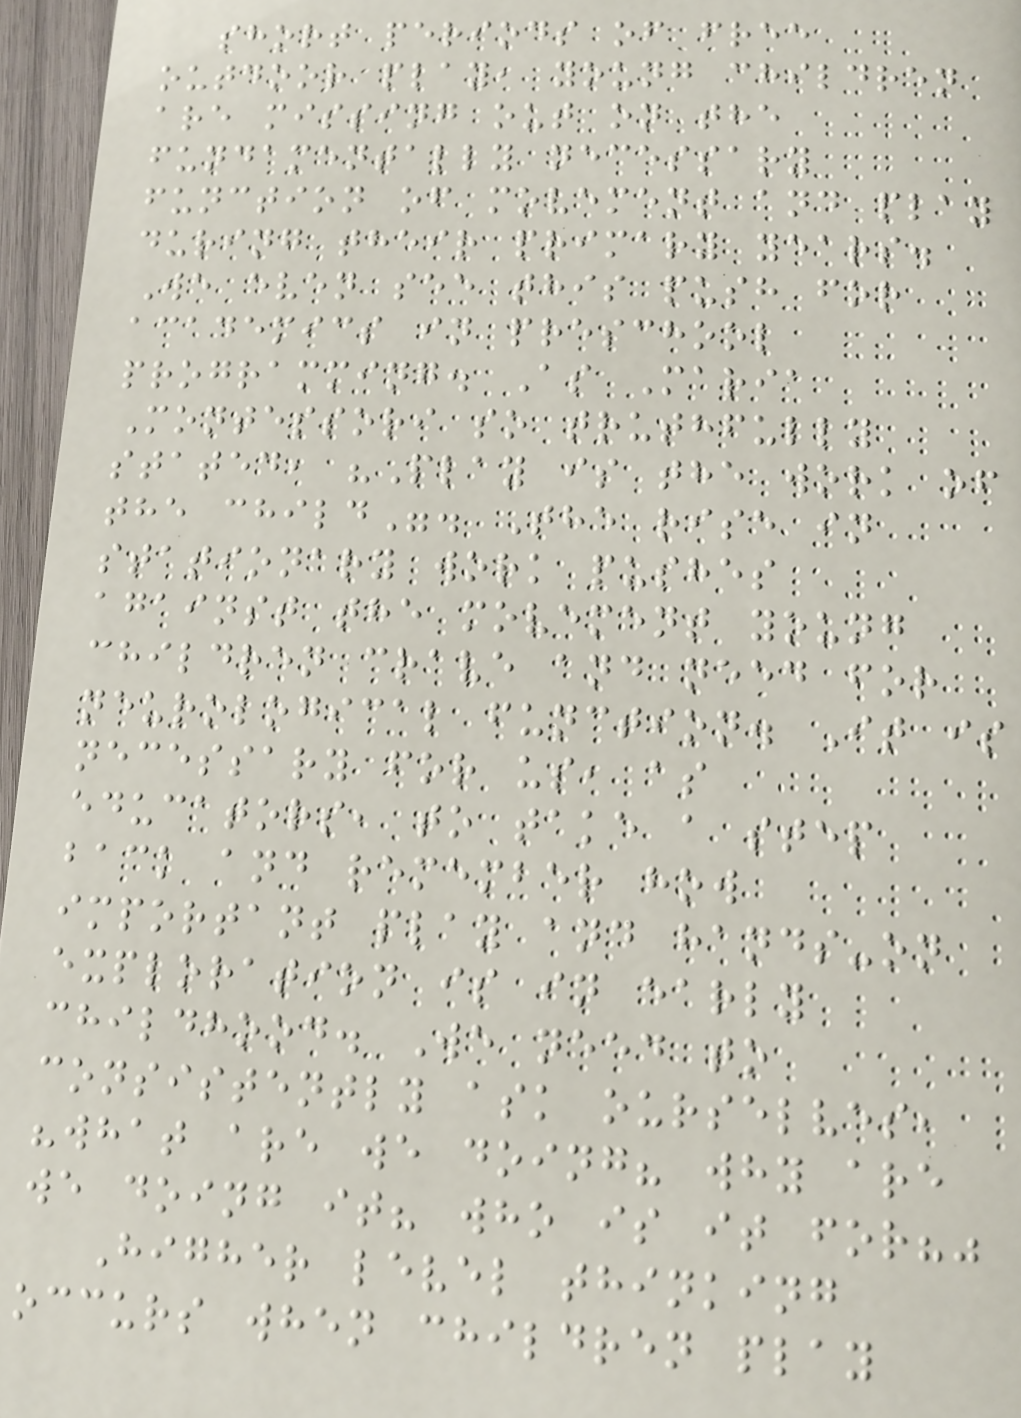short periods of free
outdoor play, young children
are missing out on the
fundamentally necessary
function of movement and play
during their primary years.
We even see this push for
academics in preschool
programming. As Maria
Montessori so truthfully
stated, "Play is the work of
the child". The rise in
stationary work pushes
against the movement young
children crave and need for
neurological function. It is
necessary for us, as
educators, to take a step
back and remember how
important play and hands-on
exploration is in early
childhood. We need to
consistently ask ourselves,
"what are we doing? why are
we doing it? who is it for?"
Higher level thinking
occurs when children play
